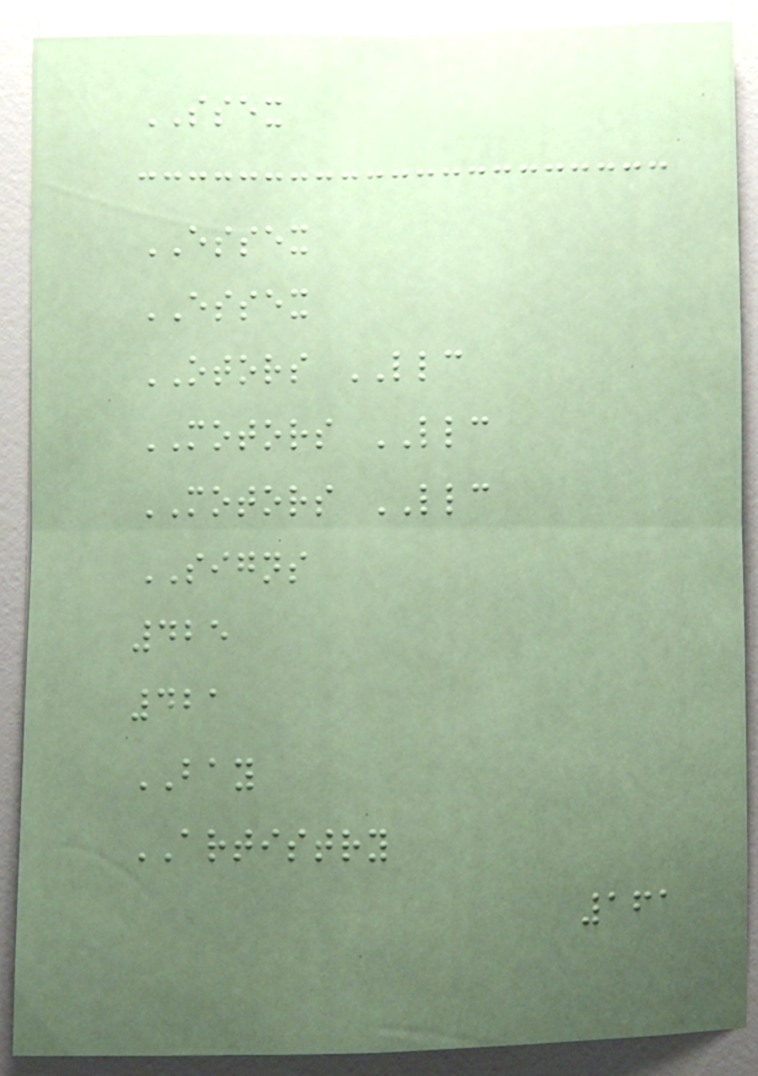SSEX
ESSEX
ESSEX
OTORS LLC
MOTORS LLC
MOTORS LLC
SIGNS
425
421
BAY
ARTISTRY
161
